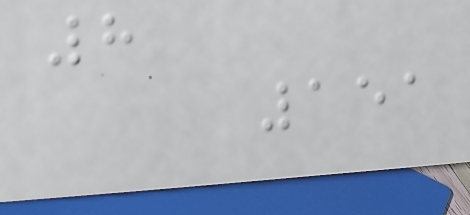8
151
